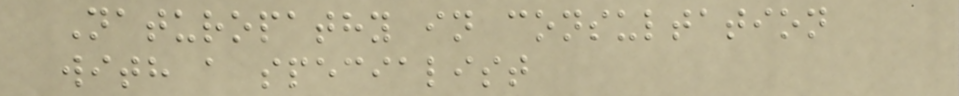Naturopathy in consultation
with a specialist
